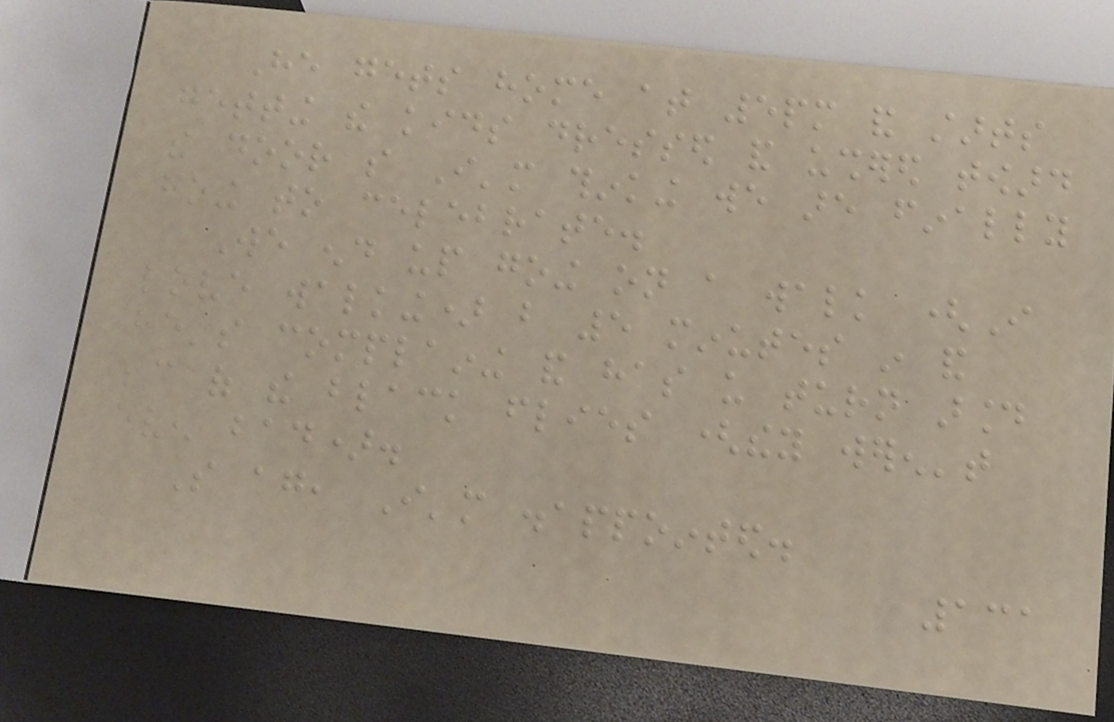He gets home at 5pm and starts
getting the kids dressed and ushered toward
the door so I'm thinking we are finally
going to celebrate.
We end up going on a walk (I
love walking) but 5 minutes in and
he's complaining and has us turn around
because of the black flies (they weren't
even bad).
So again, I'm disappointed.
131
